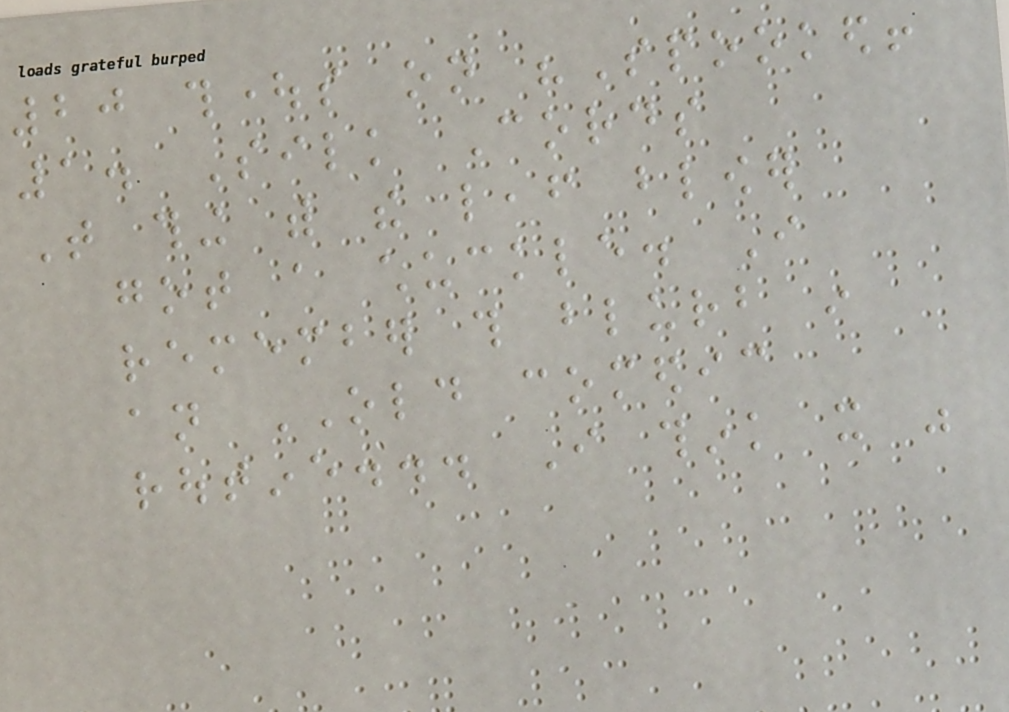20 thoughts on "Spooked!
1. Silk Cords
That thing with the leaf blower
got a chuckle. I
remember this blurb in
an OLD comedic
routine... I think it was
